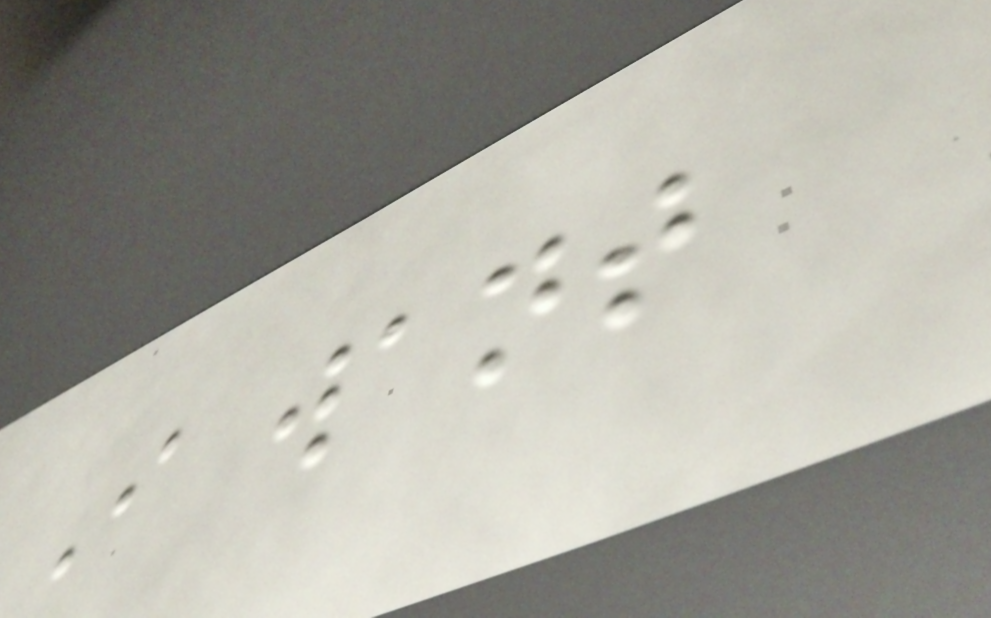I want
